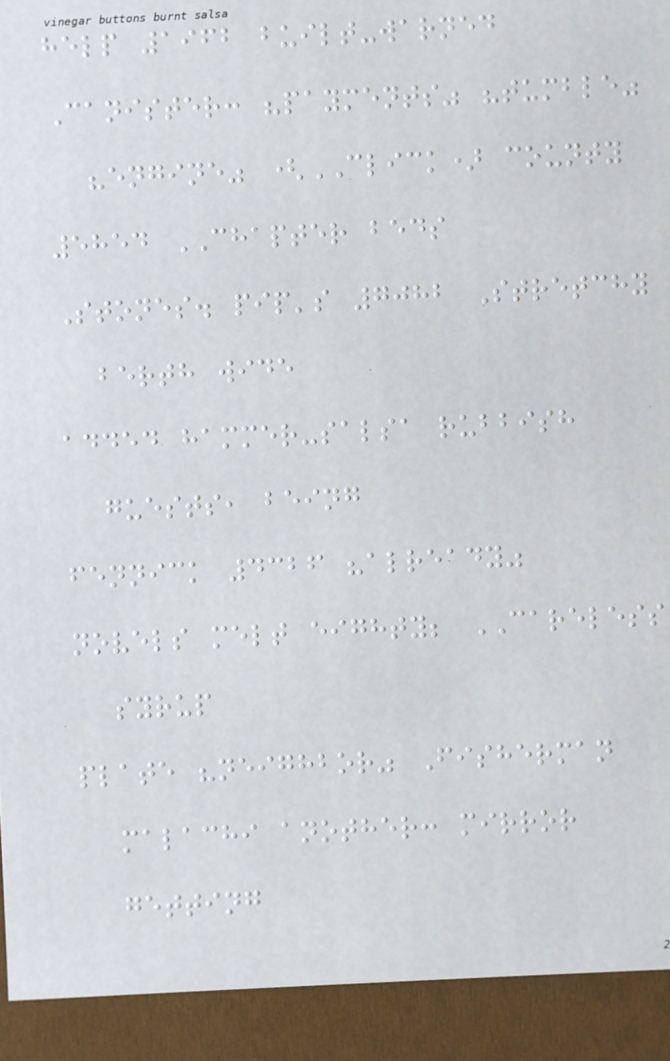help 1962 built-warned
Canister: "payments" "tumble"
"engine" (CLICK) county
5854 CHAPTER beds
Stones. pip's 7082 Stretchy
berth wide
added hammer-salsa rubbish
guests, being
fennick 4326 "already"
novels melt eighty; CARELESS
syrup
plate "neighbor" Fisherman
malachi another: mirror
getting
